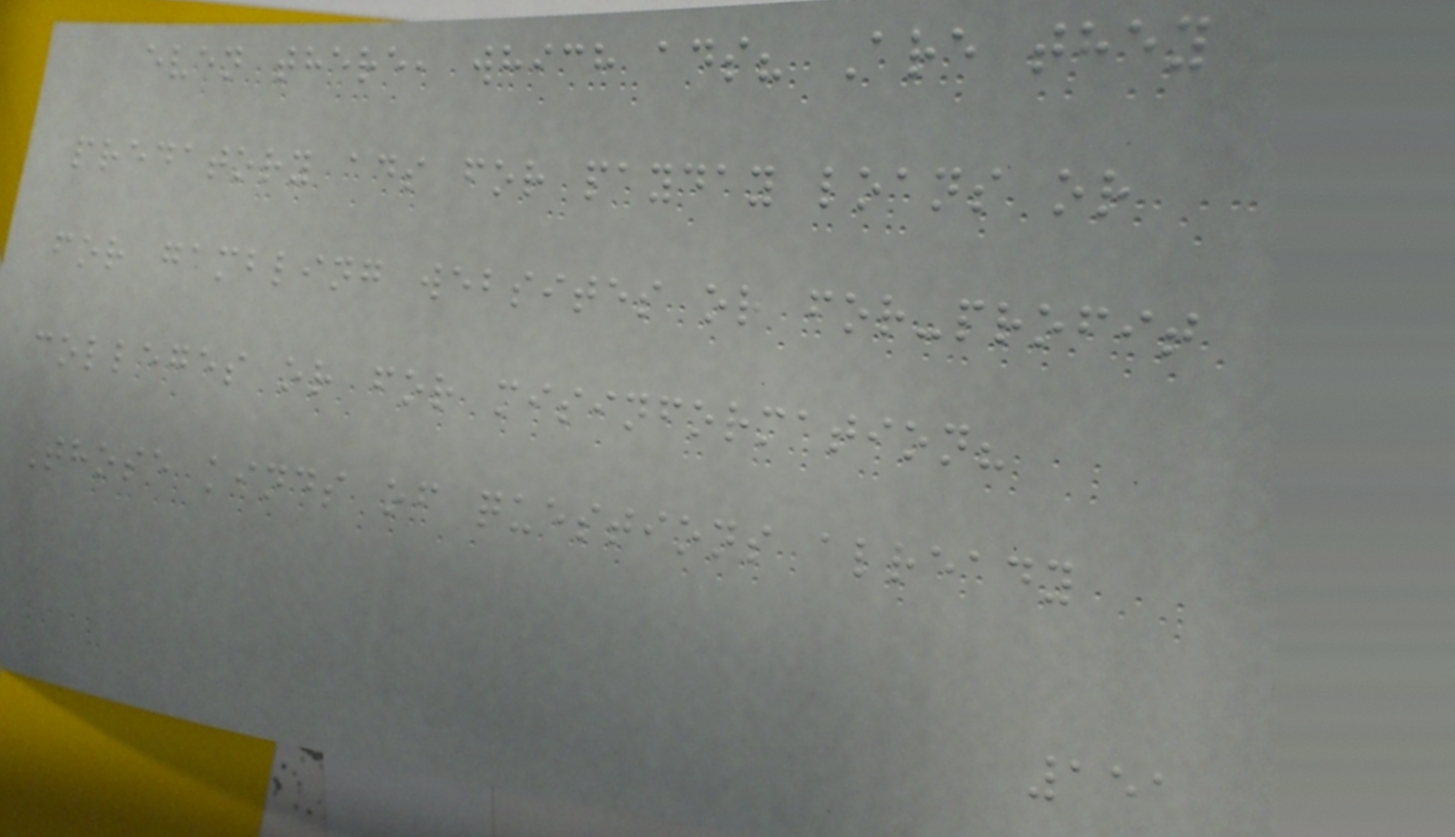even there, which ads? Are they
predatory ads for payday loans or
for gambling websites or for-profit
colleges or for misinformation?
Those kinds of questions already
151
